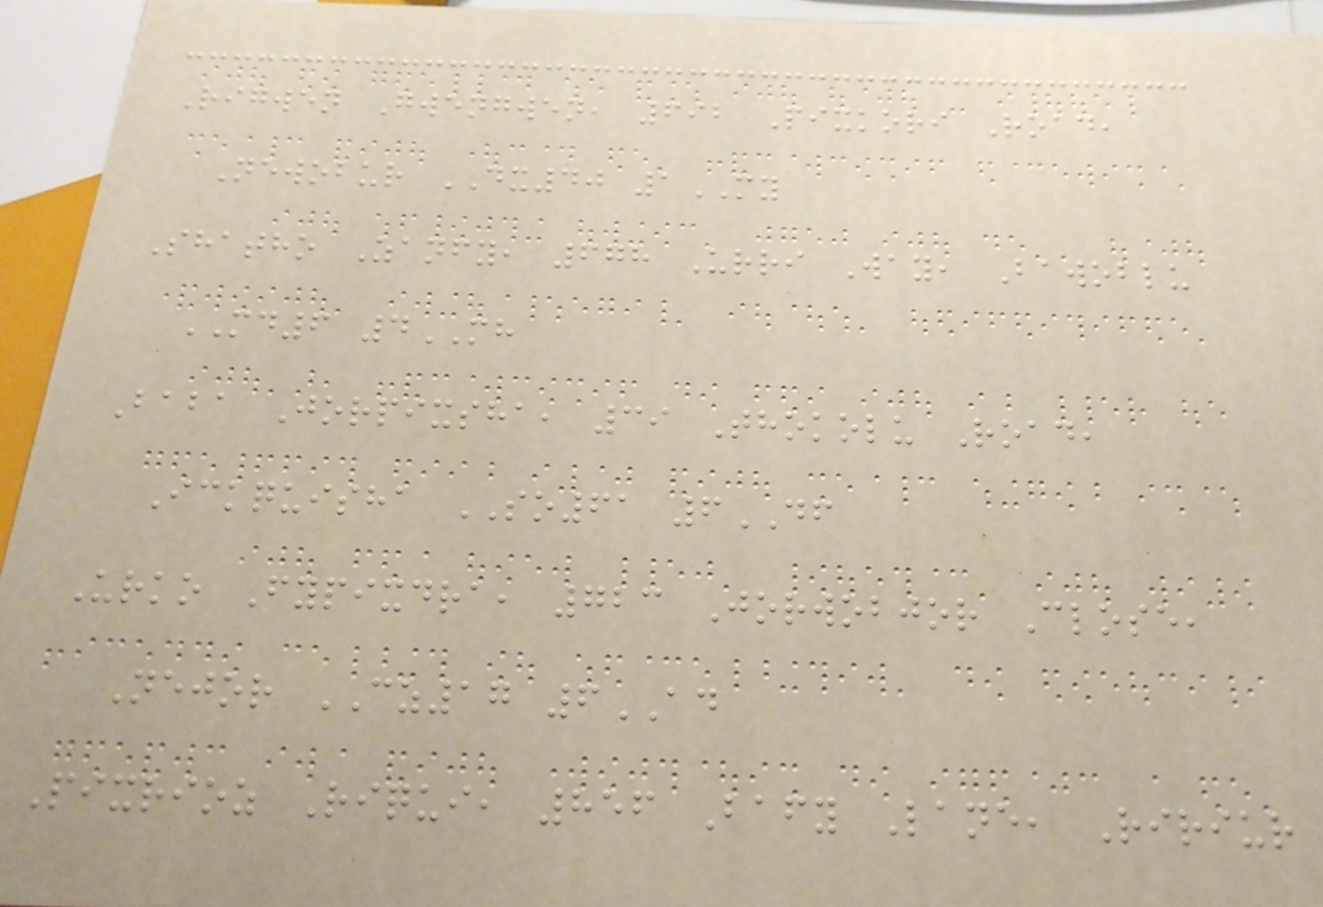Rigwen Gwengwen, 692 Pixkori Road,
Newobur DX40 1MY
Shatho Zanfy, 678 Urri Way, Bawoblu
MD6 4MH
Baba Jorpixsha, 39 Thokolu Road,
Ickquisha SO61 6DF
Urko Fypixdra, 723 Jorwobjor Close,
Nejor CZ17 6AD
Pixrioz Riqui, 856 Bafy Lane, Ririur
